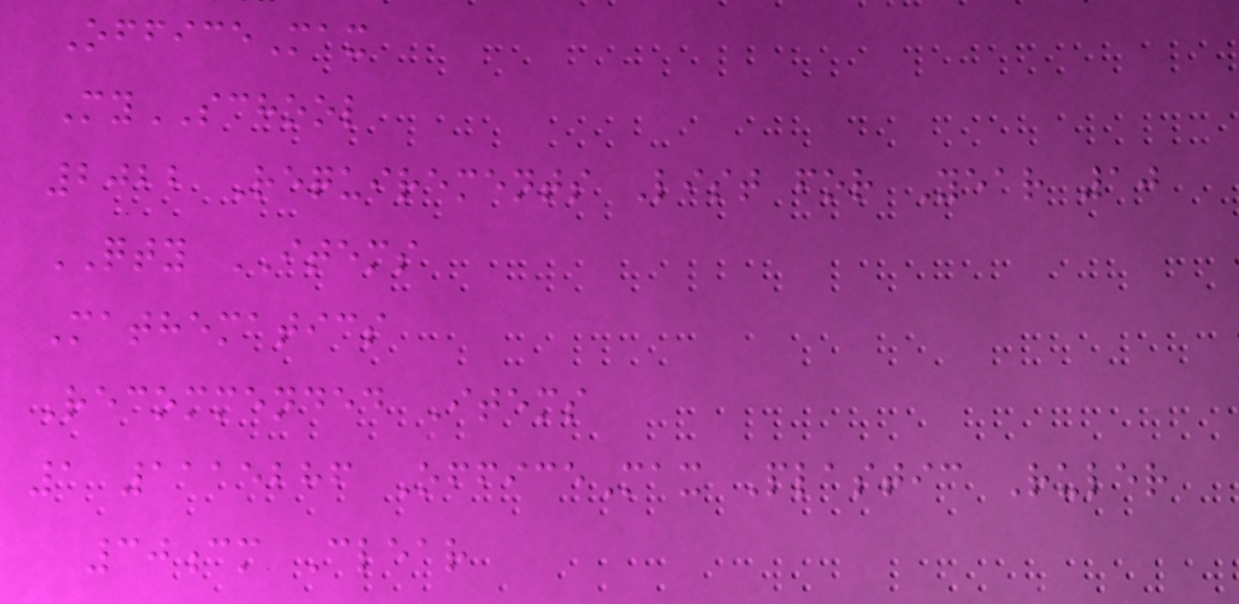OfficeMax
MySCHOOL
2022 Requirements List for Year 10
QTY ITEMS
Mathematics
Recommended Items
1 1115286 OfficeMax Plastic Ruler
30cm Clear
